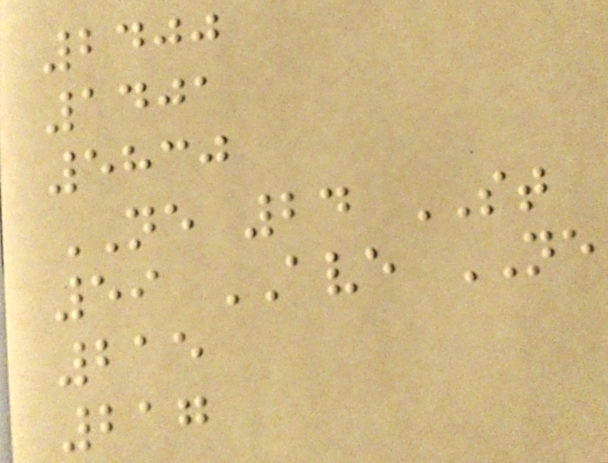2400
1401
5830
NE 24 ST
59 AVE NE
215
217
